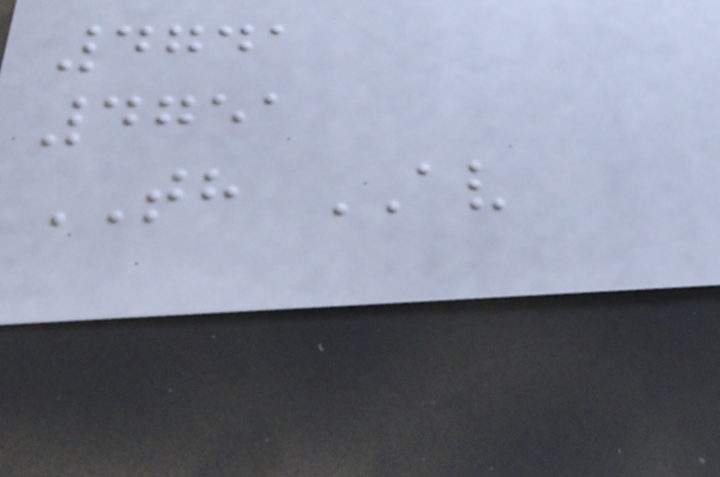4741
4751
TH AV
